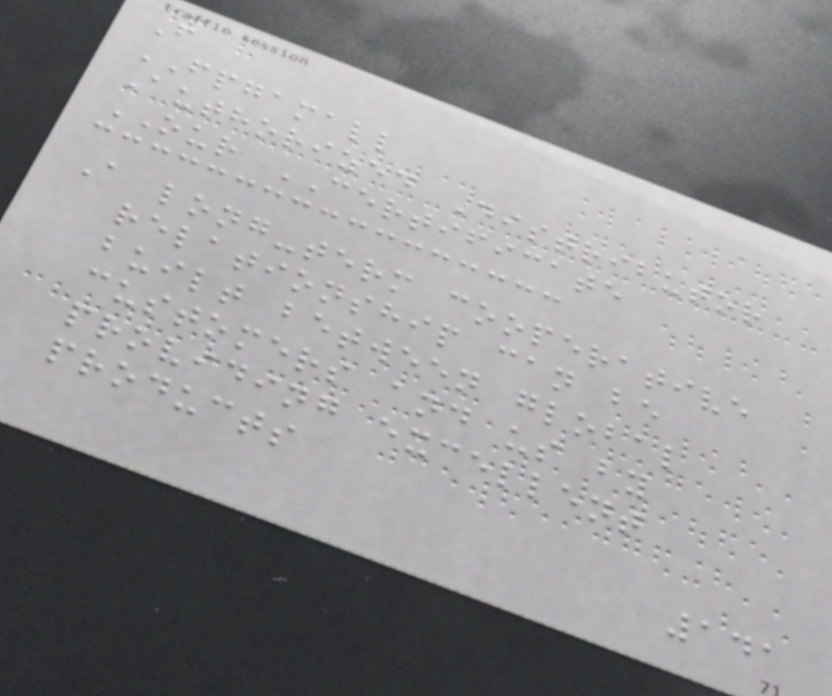F
FPGAMALL
Authorized Distributor
OUR CERTIFICATE
A long-term cooperative
relationship can be
built between global
customers and us by
providing excellent
products
141
